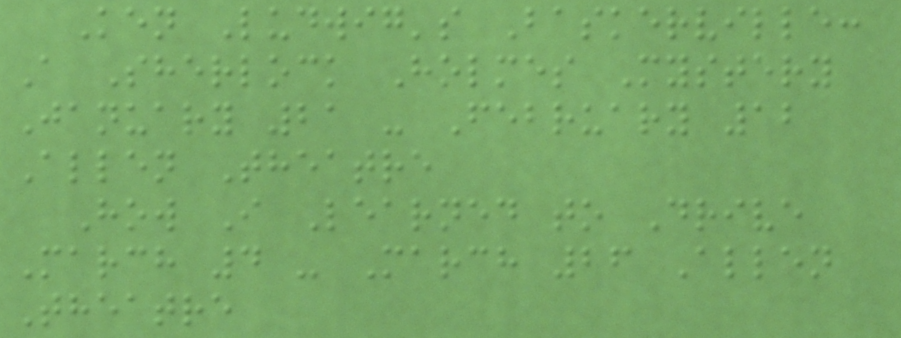Ken Ludwig's Baskerville:
A Sherlock Holmes Mystery
January 21 - February 12
Allen Theatre
How I Learned to Drive
March 4 - March 26 Allen
Theatre
